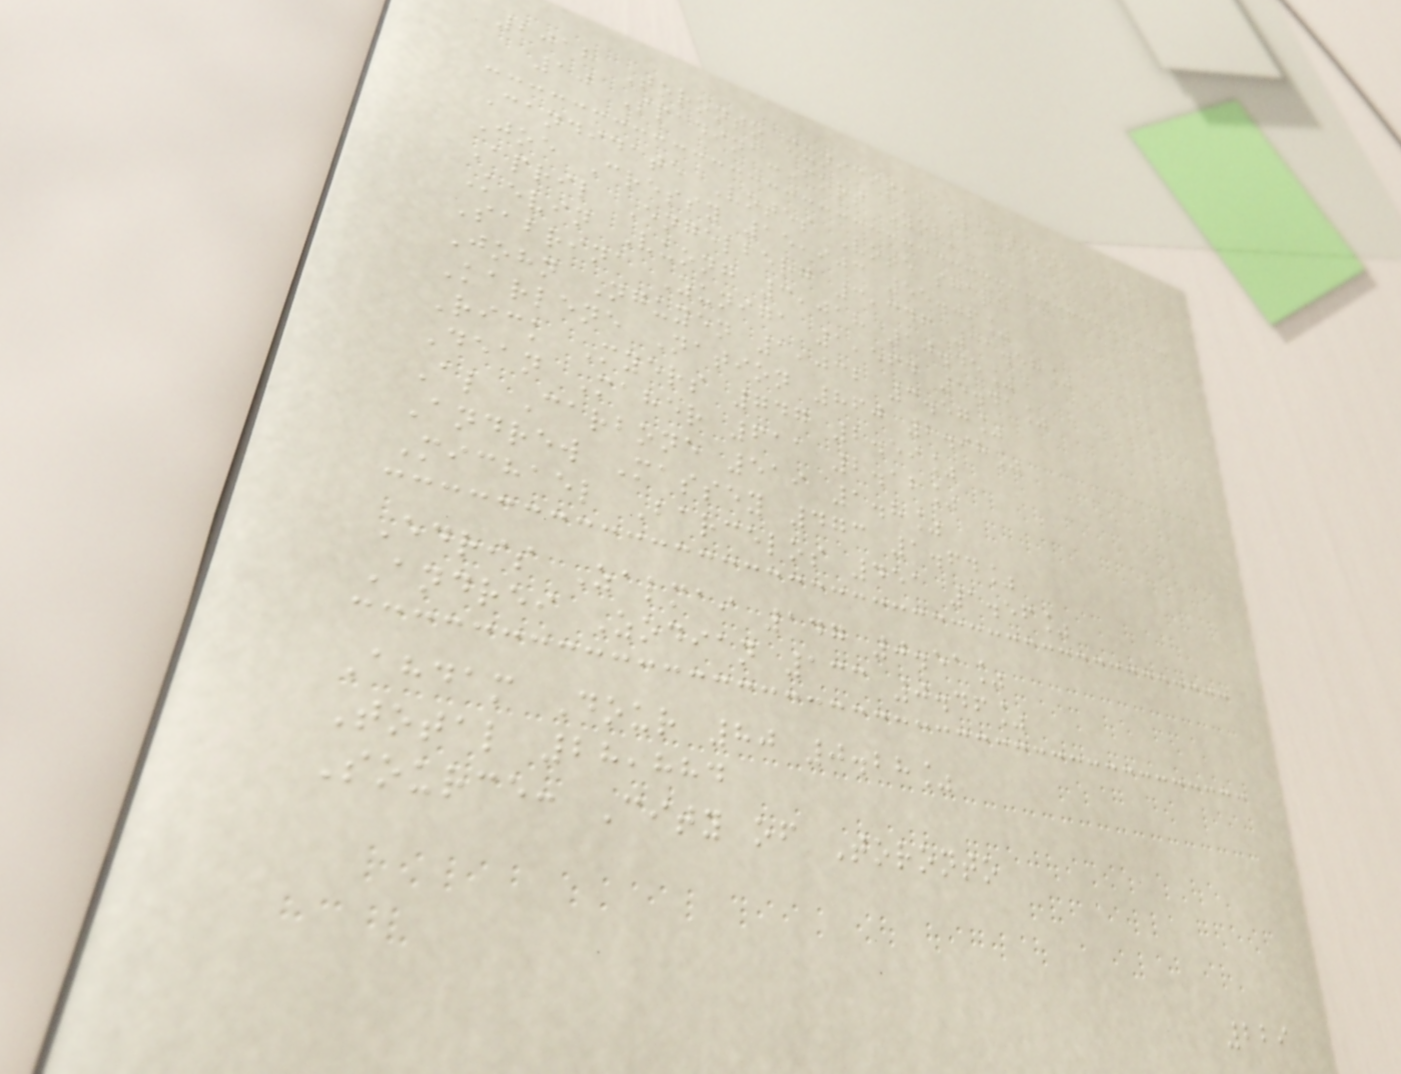2018 Toronto municipal election, Ward
10 Spadina-Fort York
Candidate Votes Vote share
Joe Cressy 15,903 55.06%
April Engelberg 3,346 11.58%
Kevin Vuong 3,018 10.45%
Sabrina Zuniga 1,564 5.41%
John Nguyen 1,032 3.57%
Karlene Nation 860 2.98%
Rick Myers 747 2.59%
Dean Maher 611 2.12%
Al Carbone 519 1.8%
Andrew Massey 473 1.64%
Michael Barcelos 451 1.56%
Edris Zalmai 147 0.51%
Andrei Zodian 133 0.46%
Ahdam Dour 80 0.28%
Total 28,884
Source: City of Toronto
229
